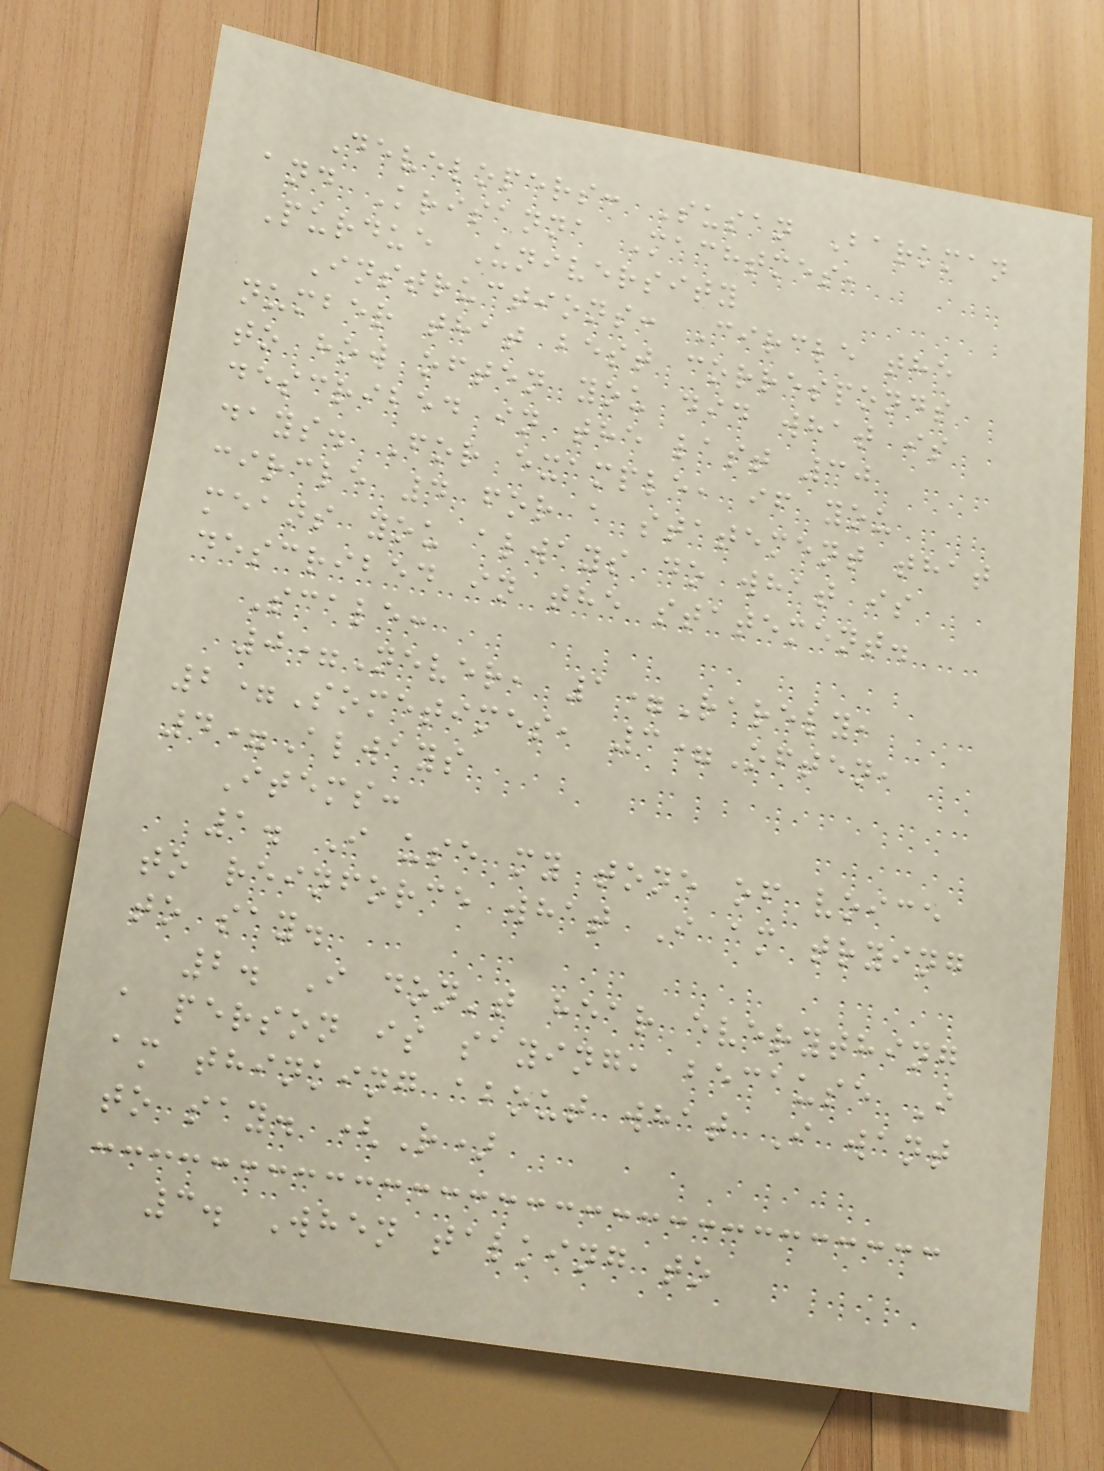Developers: Susan Barkman
and Krisanna Machtmes,
Purdue University
Instructions: Circle the
number that best corresponds
to how often you did what is
described in the last 30
days. For example, if you
circle 4 for a statement that
means you always do what is
described in the statement.
Scale:
0=Never, 1=Rarely,
2=Sometimes, 3=Often,
4=Always
Items:
1. I use my tone of voice
to reinforce what I am trying
to say.
2. I don't hear everything
a person is saying, because I
am thinking about what I want
to say. (R)
3. When talking to
